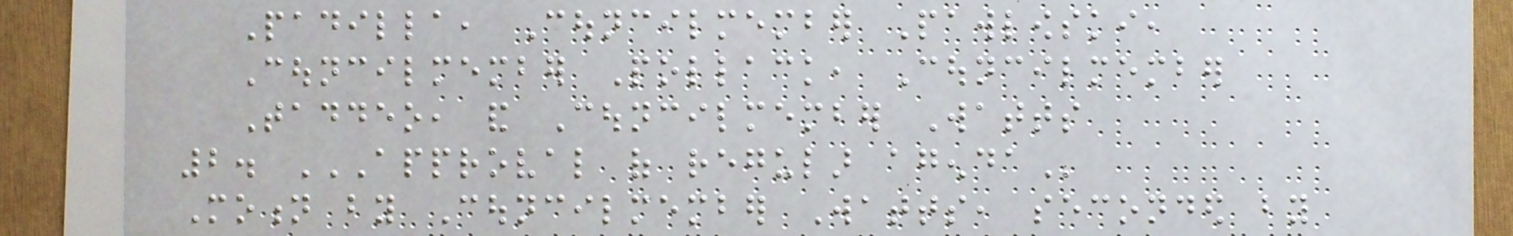Padilla, Councilmember Pawlowski,
Councilmember Pollack, Councilmember
Taddeo, and Councilmember Watts
2. APPROVAL OF REGULAR AGENDA
Motion by Councilmember Watts, seconded by
